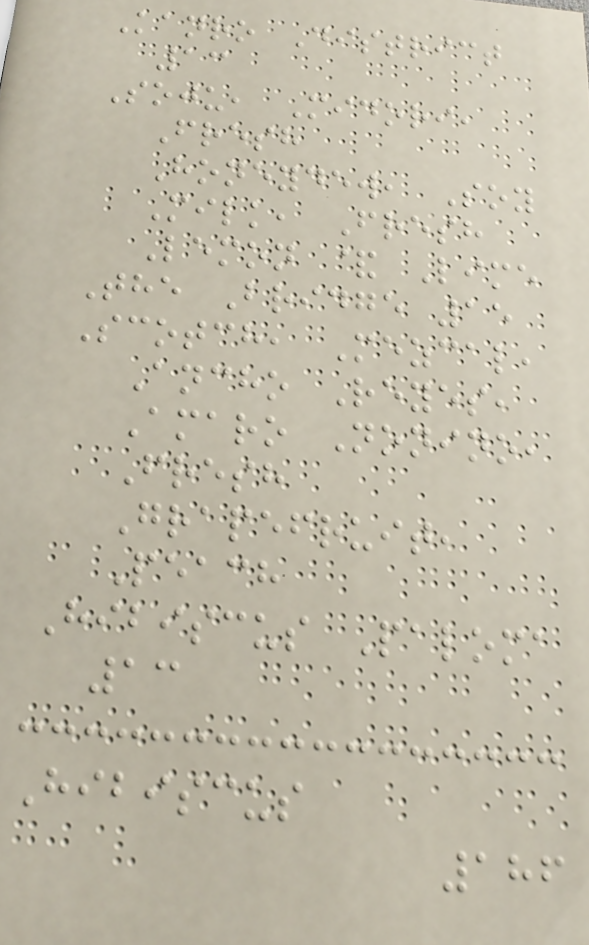Kanro District
13
Soju, Midori,
Fresh
Honeydew, Soy
Milk, Fresh
Lemon & Lime
The Bridge 15
Scotch, Mezcal,
Ancho Reyes,
Amaro Nonino,
Fresh
Grapefruit,
Peach
Hibiscus Paloma
13
Hibiscus
186
